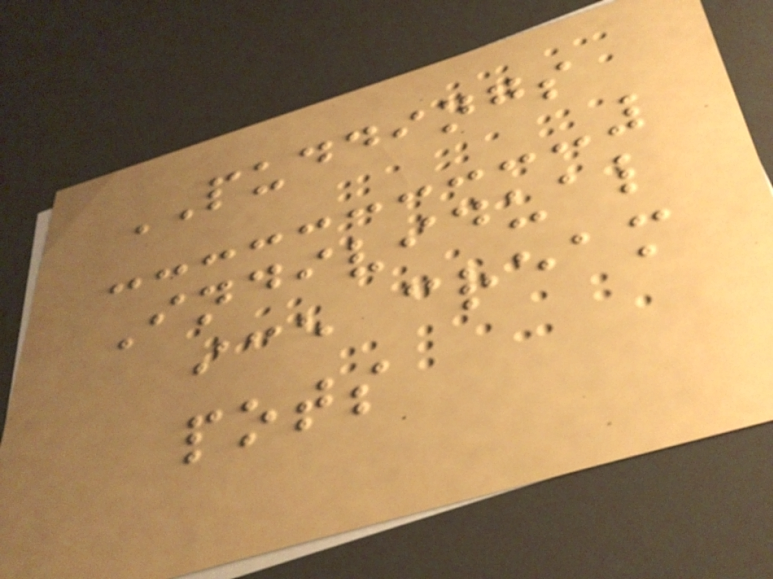PUDDINGS
Individual
ice cream
pots
